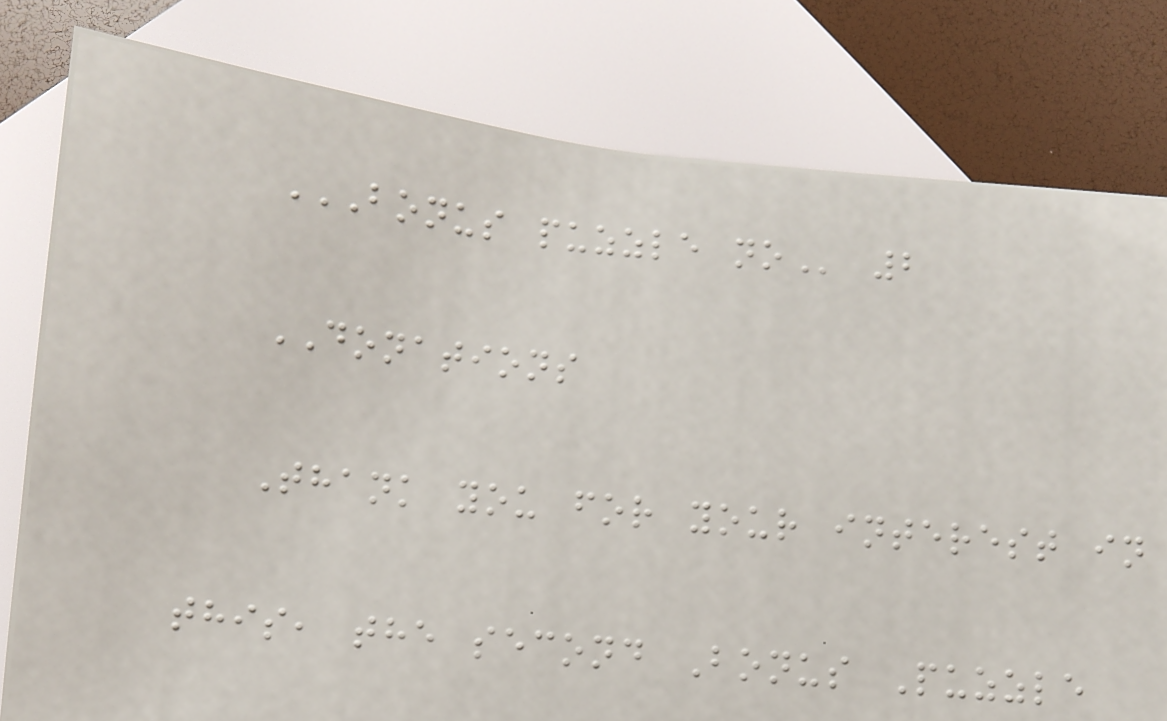BONUS PUZZLE NO 2
DONATIONS
Thank you for your interest in
this, the second Bonus Puzzle
